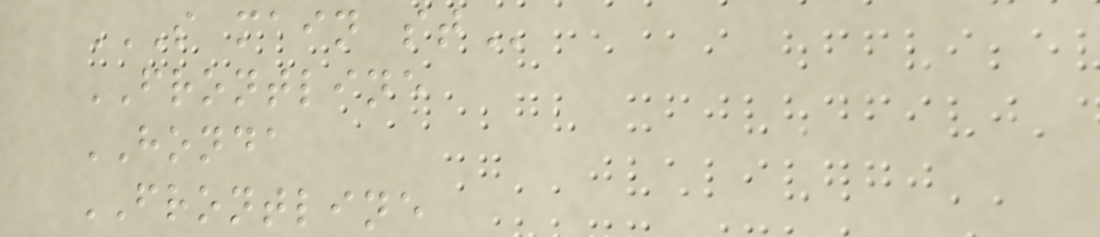S MAIN ST
FRONTLINE
HONDA
FRONTLINE
